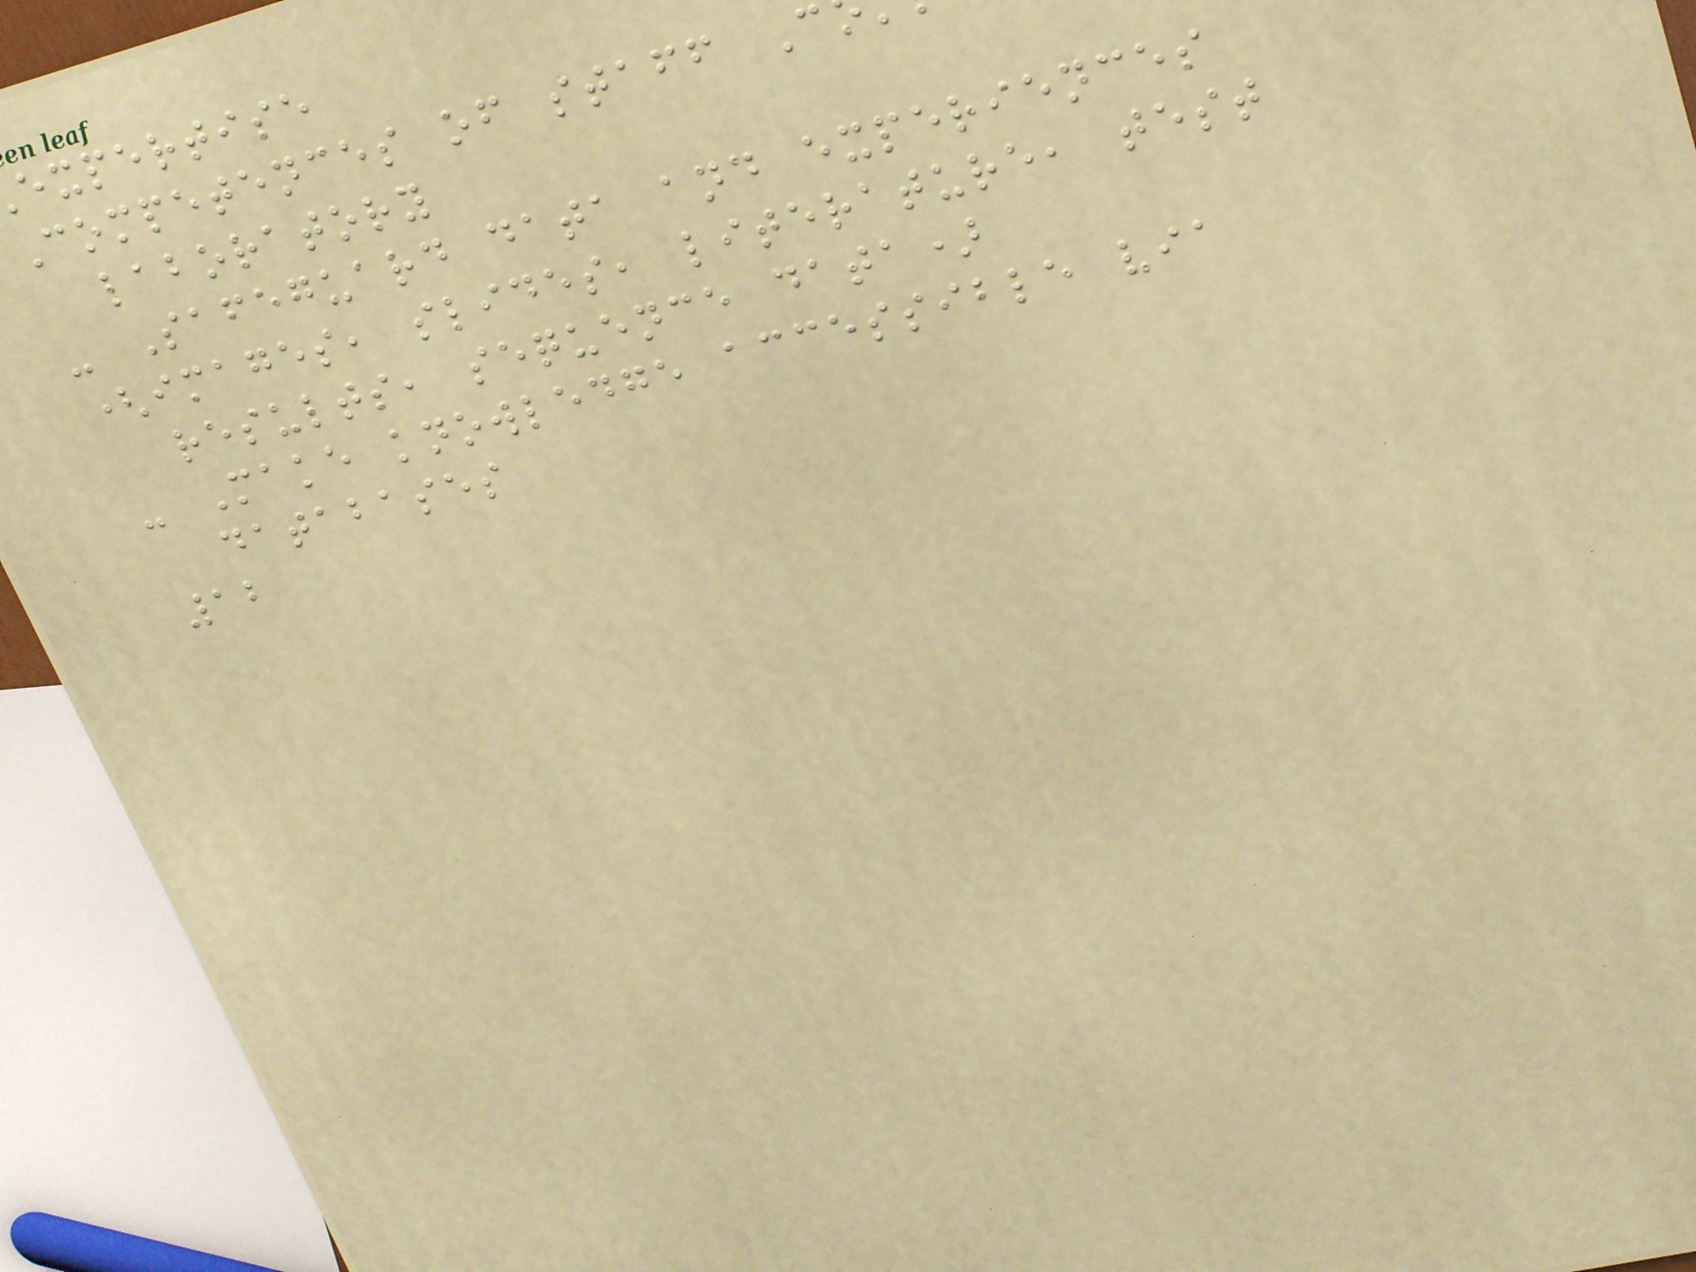expertise
Competences of staff C
laboratory
- Safeguard data and experiences
(images, slides, literature, test
results, sequence data)
- Make knowledge accessible via
databases
12
